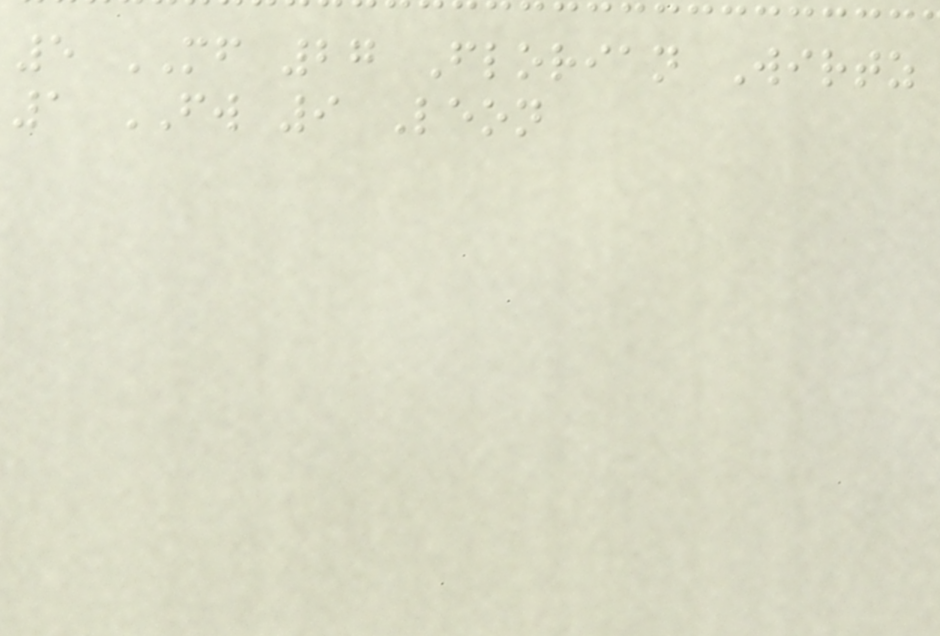5 MF 27 Florian Wirtz
1 FW 9 Leon
